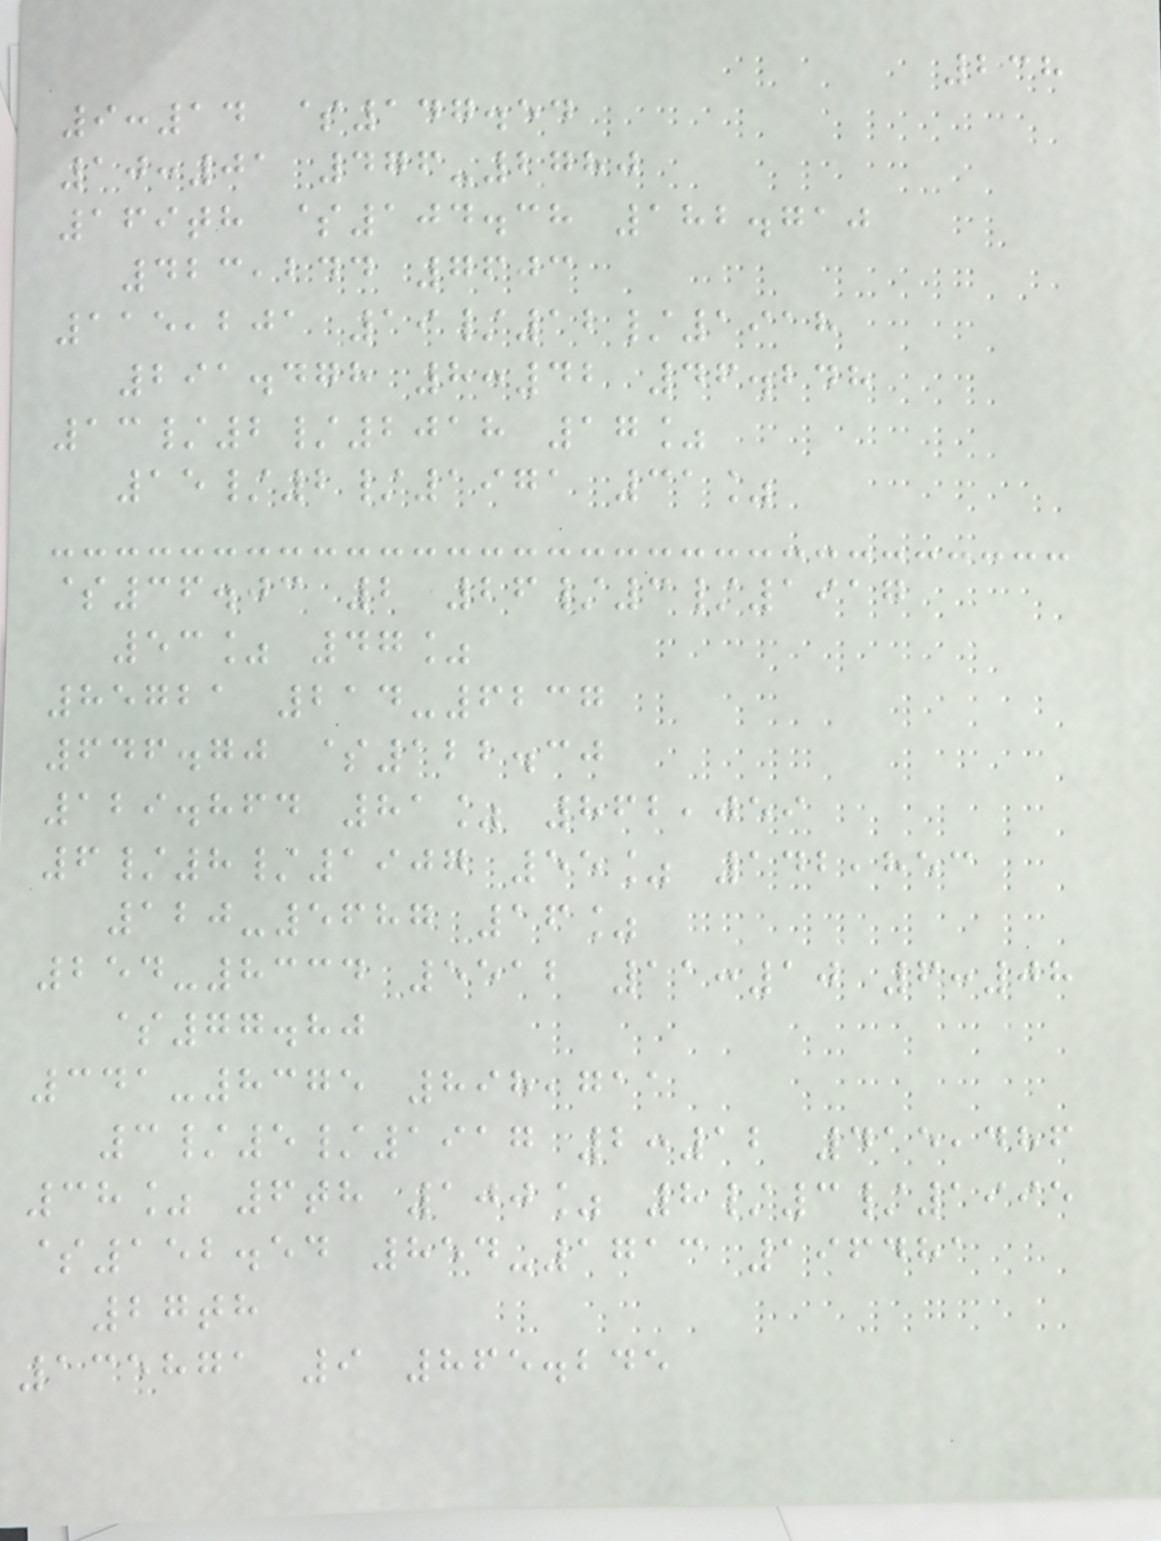238
9:14 $147.54
10:01 476-2780
169th $104.38 182.710
423,244 7603
115,201 19/12/1918
291.478 8:42 46.248
13/2/2018 17%
15/2/1971 31%
$36.03 2 26/3/1917
53% 47%
85721 214-6237
646.70 $122.30
129.864 81% 862,059
6/8/1907 55% 142,853
120-5687 16%
254-8334 5512 11:10 6:08
$77.80
341-8375 898,711
3/5/1917 2:12 415,486
38% 6th 100% 8/3/1995
$152.54 854-1713 196481
27th
135871 9 865.245
